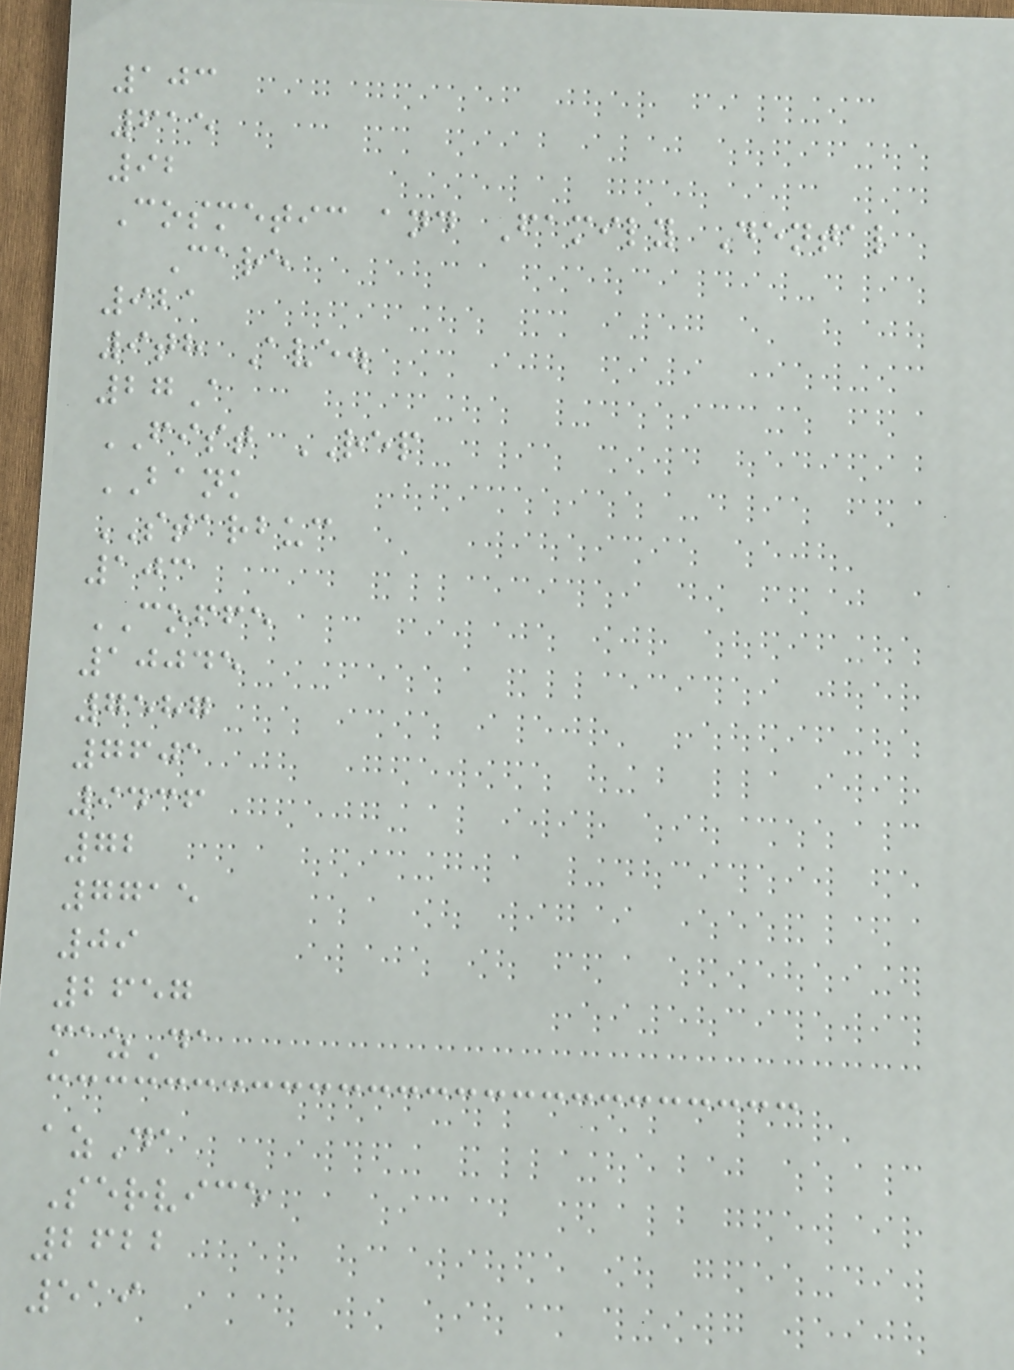103
615
92
Cosmetic and Family Dental
Care
921
9th Ave.
27A
FIST REP
BANK
STARBUC
103
COFFE
10045
7587
7601
9436
72
7715
09
2657
mazDa
azDa
Service
2622
519
